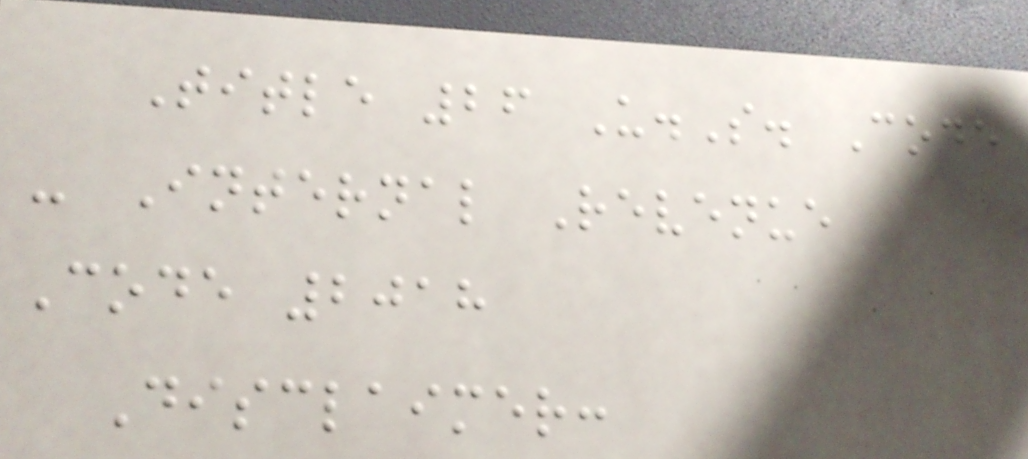Title 26 U.S. Code
- Internal Revenue
Code 2018
Disclaimer:
